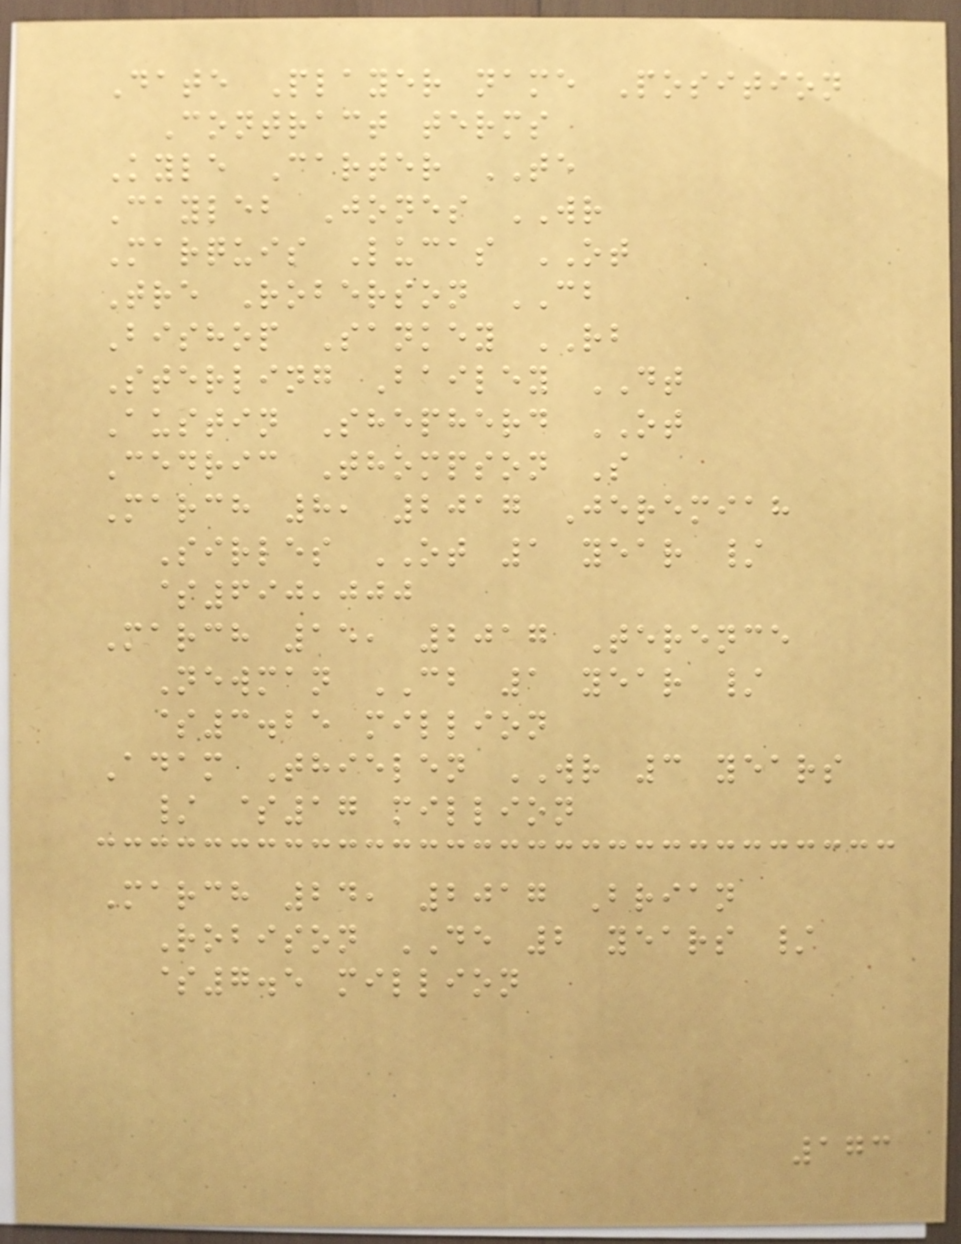Date Player name Position
Contract terms
Kyle Carter TE
Cayleb Jones WR
Marquis Lucas OT
Tre Roberson CB
Bishop Sankey RB
Sterling Bailey DT
Austin Shepherd OT
Cedric Thompson S
March 8, 2017 Jeremiah
Sirles OT 1 year /
$690,000
March 15, 2017 Terence
Newman CB 1 year /
$3.25 million
Adam Thielen WR 3 years
/ $17 million
March 24, 2017 Brian
Robison DE 2 years /
$7.5 million
173
